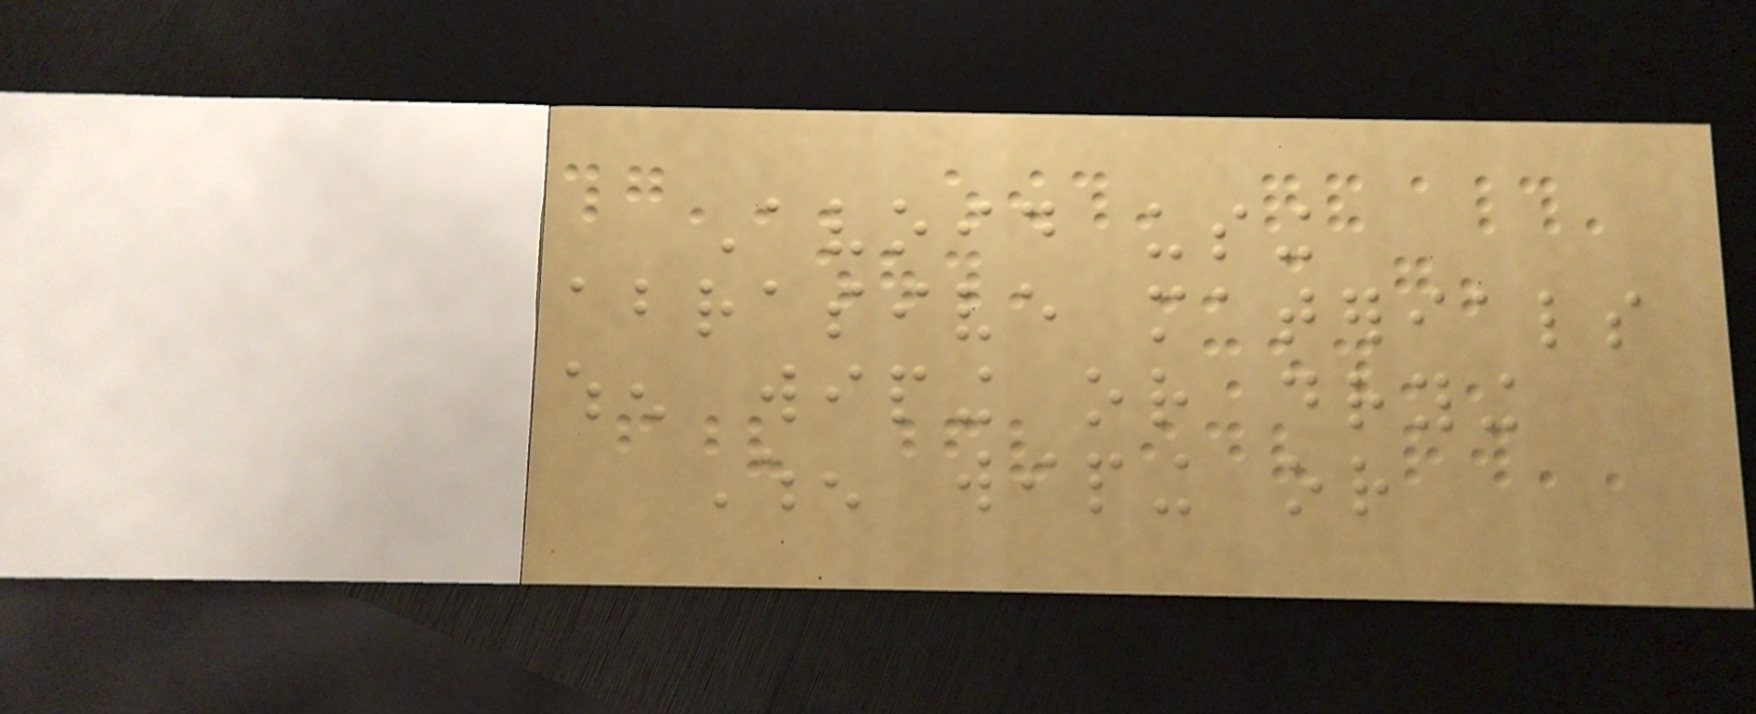Avoid using
abrasive materials
when wiping or drying
When wiping or
